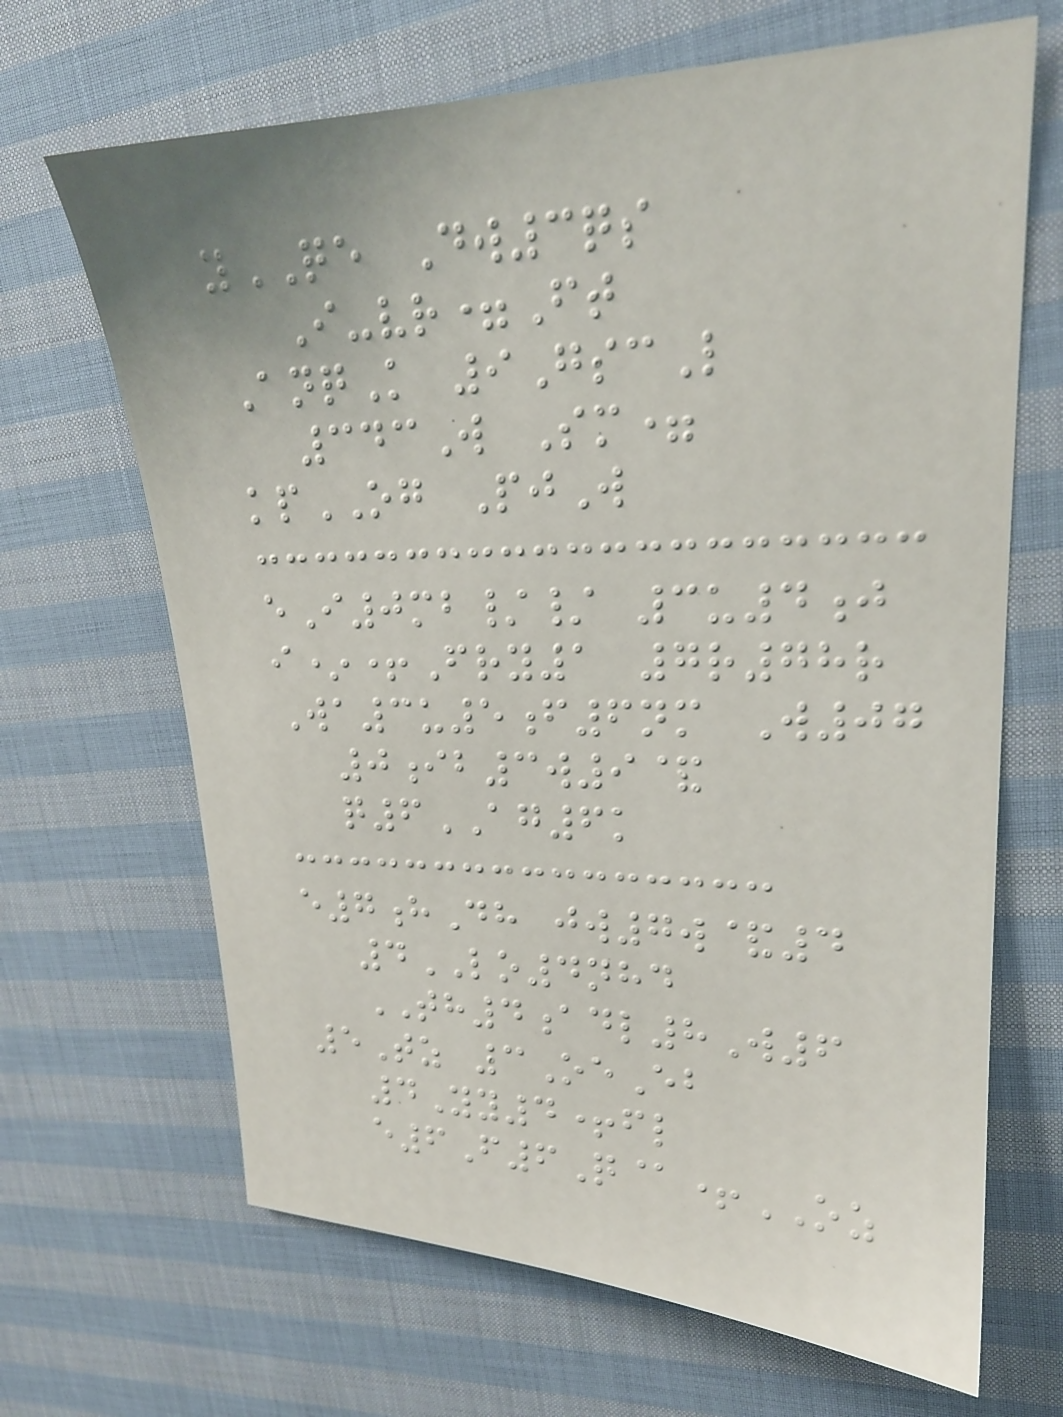yQE Dw3qs
I-vr=Ft
AnqK 9GscL
343W Sm=
kpOG PjW
eI0mb// 3u4j
i*+Fry1 7r78r
Wa3u5f6nm W07
0ib3w9&
q6AG6k
e7hDh jw7w&4
4LO4nhd
TH4adl8W6
5Tz 3OeEb
4Yy4+fl
e6F6Q@+OZ
